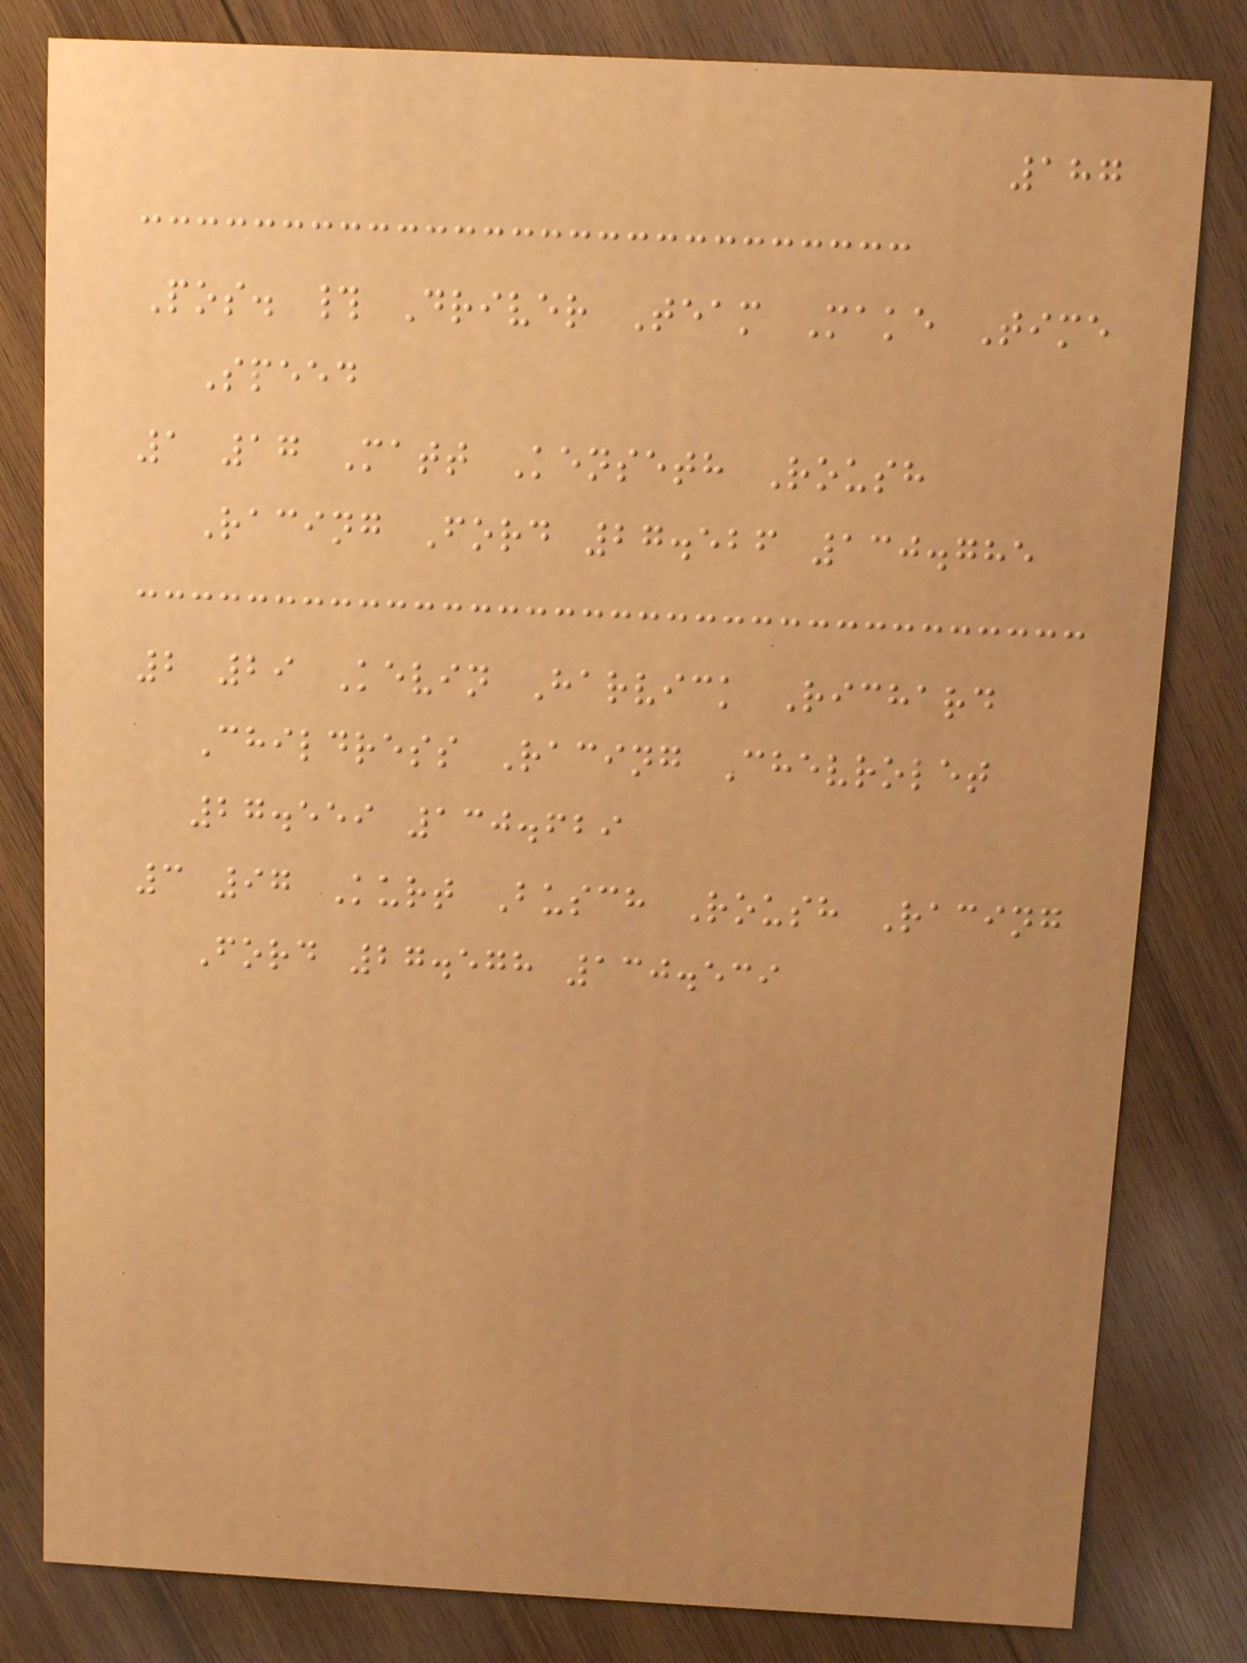187
Pos. # Driver Team Make Time
Speed
1 17 Matt Kenseth Roush
Racing Ford 27.526 130.785
2 29 Kevin Harvick Richard
Childress Racing Chevrolet
27.559 130.629
3 97 Kurt Busch Roush Racing
Ford 27.578 130.539
